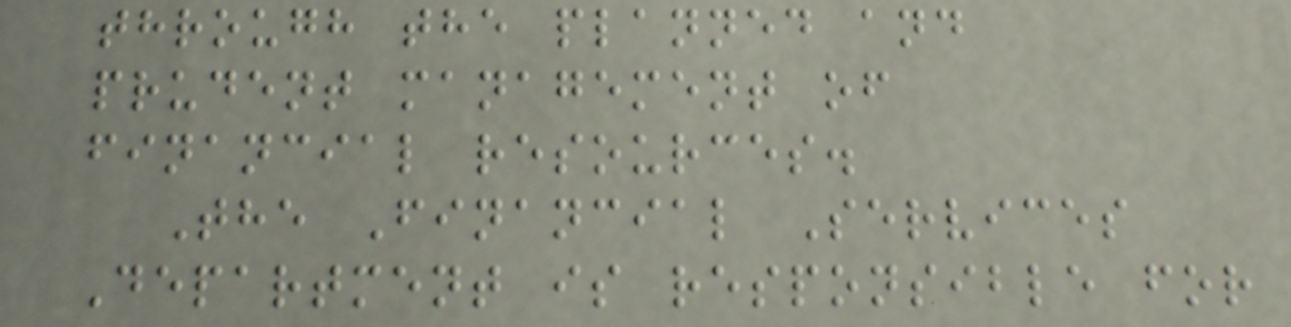through the planned and
prudent management of
financial resources.
The Financial Services
Department is responsible for
